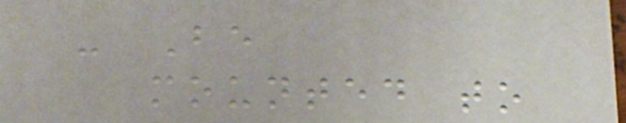- Be
mounted to
